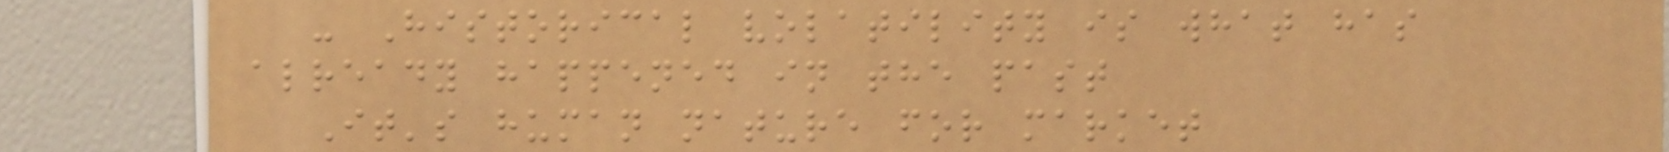- Historical volatility is what has
already happened in the past
It's human nature for market
